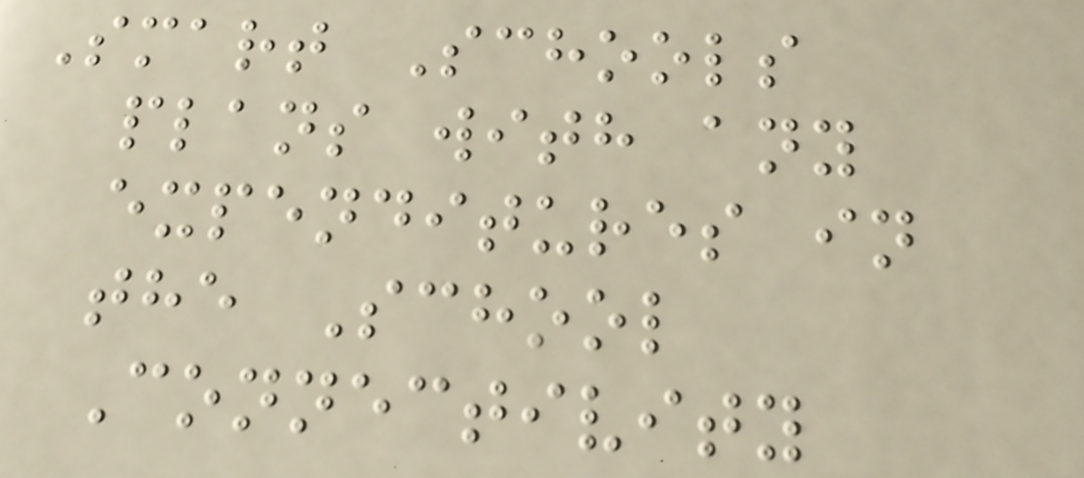Smart Schools
plans with any
expenditures in
the School
Connectivity
